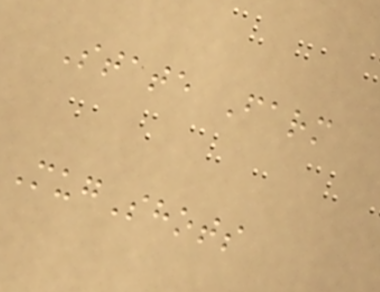State Farm
MugShots
